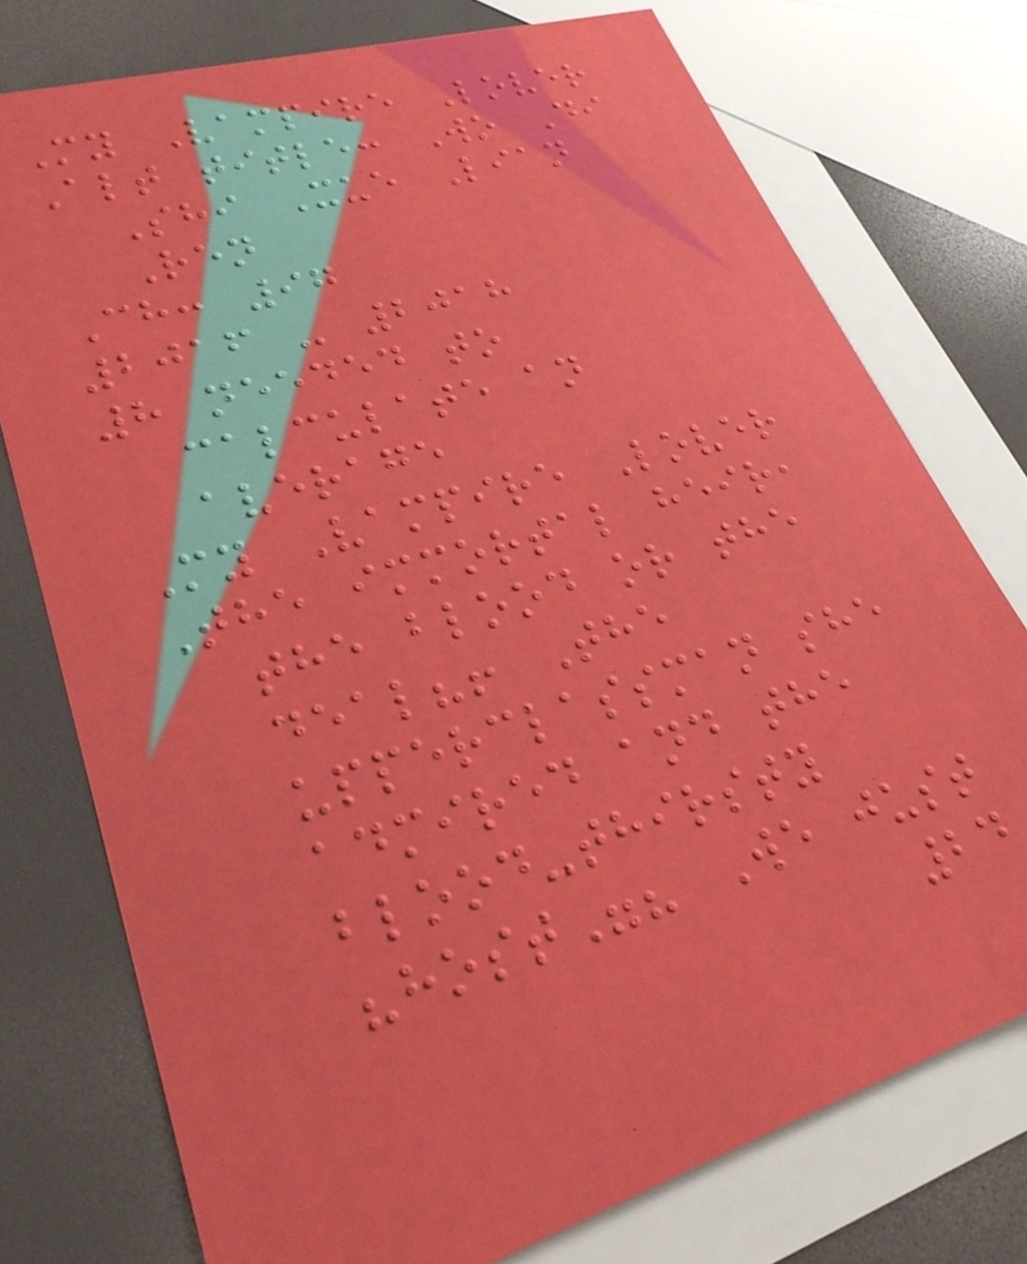My Vampire Lover
Alt title: Wo Di
Shi Xue Lian
Ren
Ch: 97
2016 - 2018
8 needed to
calculate an
average
My Vampire Lover
The immortal heir,
the blood or the
deal?! The
upperclassman she
admired and the
blood-thirsty
"host"? We just
24
